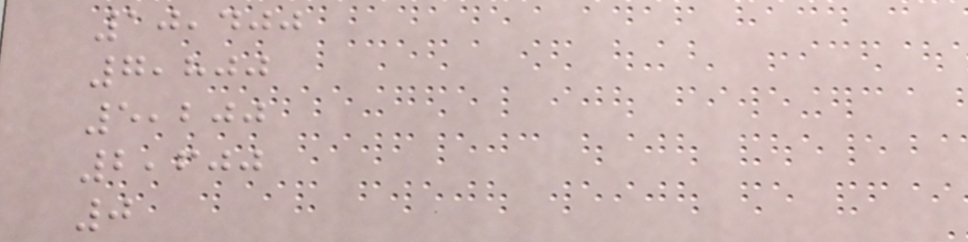10,400
7,800
5,200
2,600
0
